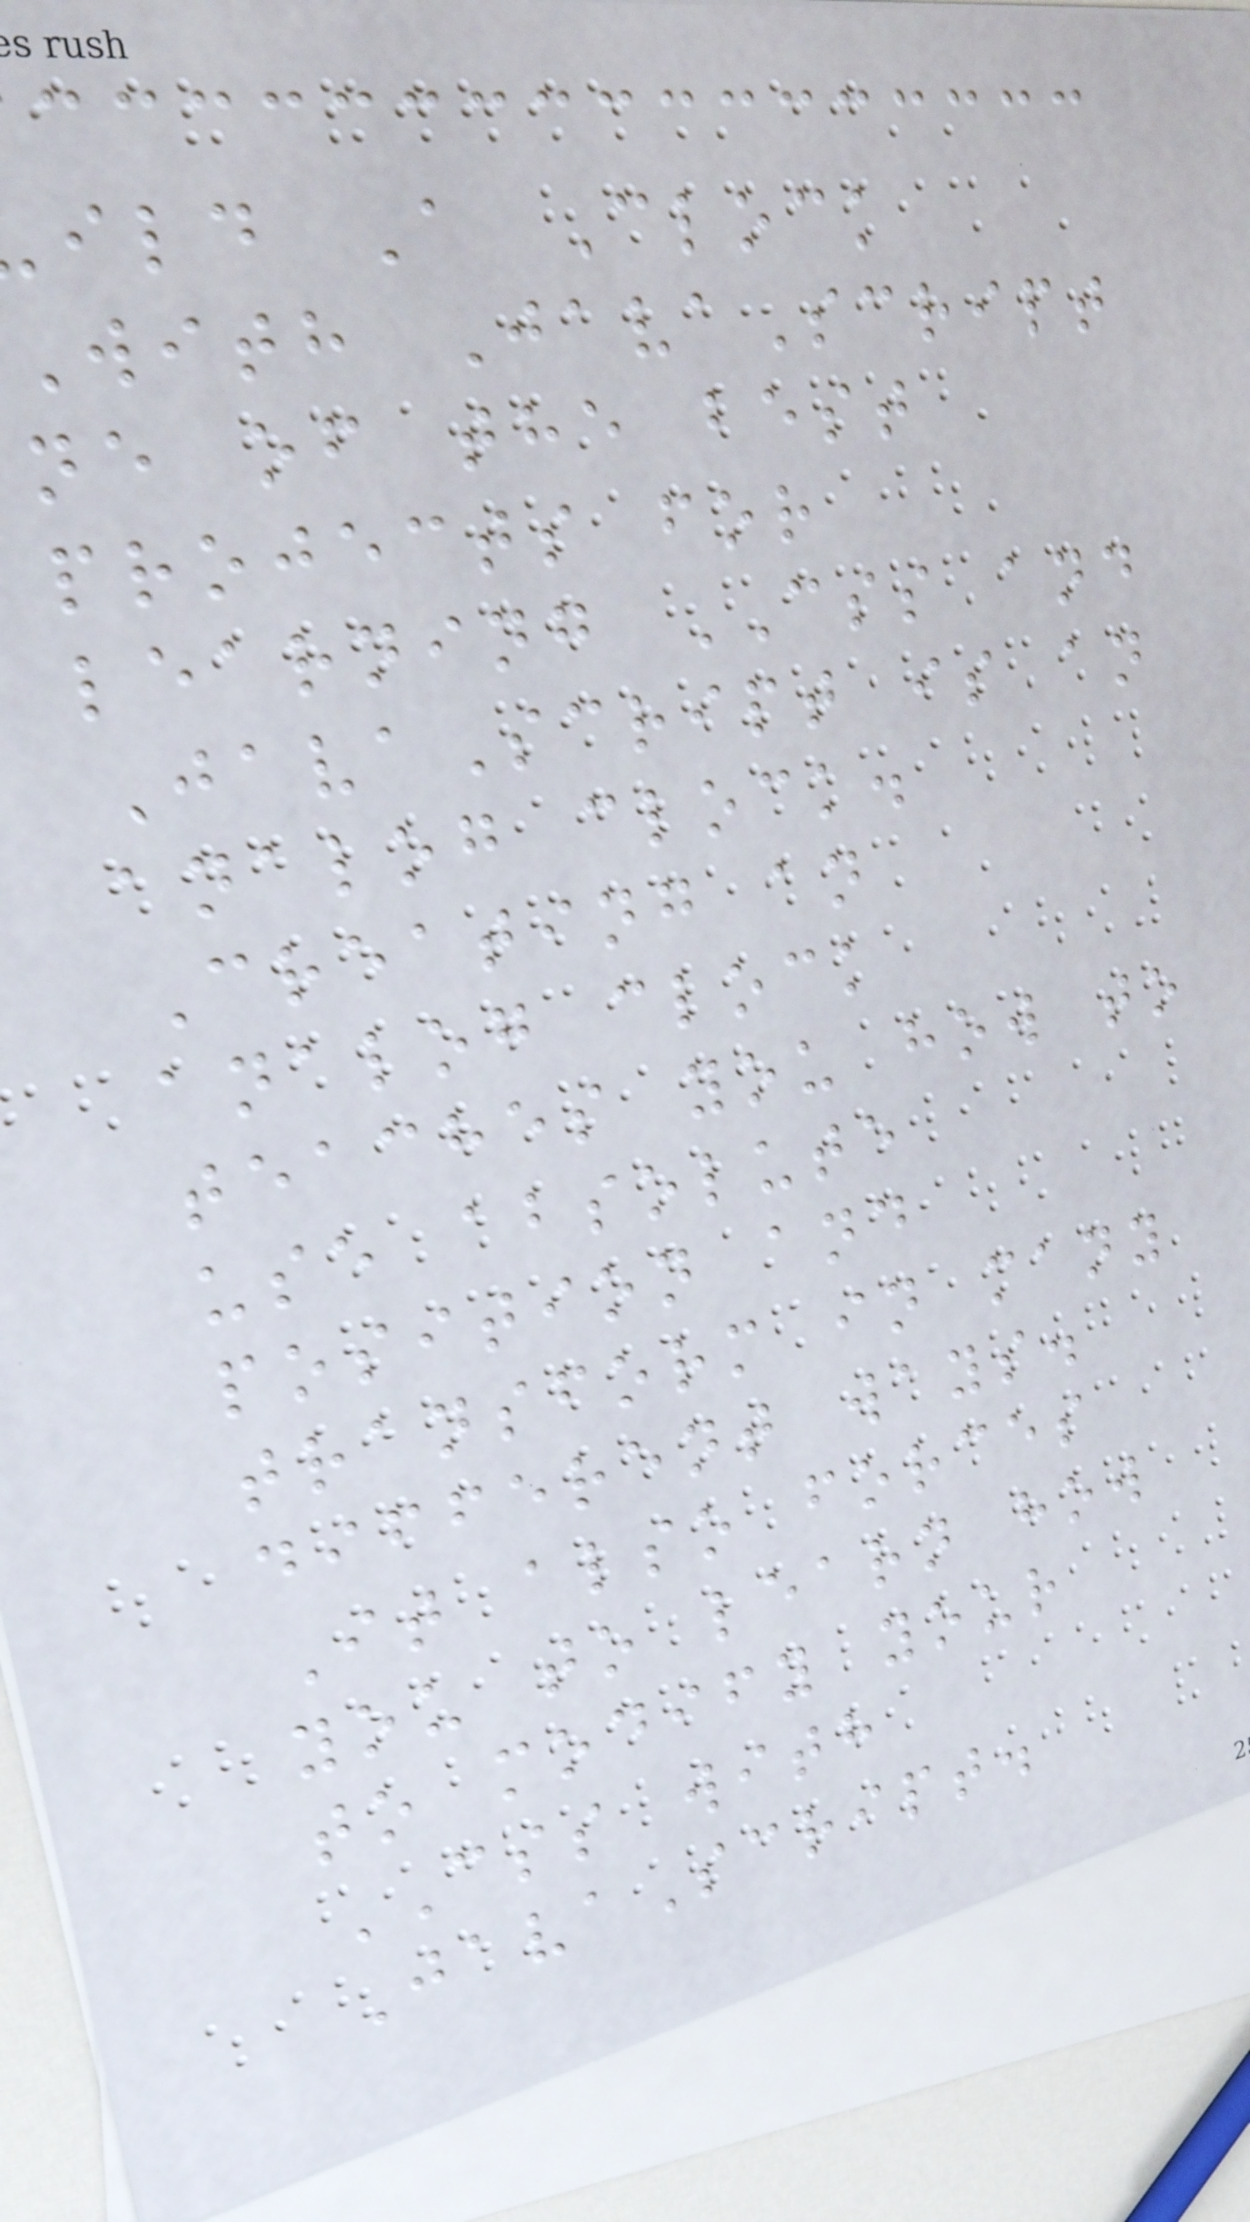ild A Clock
With JavaScript
ne of the best
projects for
learning CSS and
JavaScript is an
analog clock.
Creating an
analog clock
teaches you how to
use absolute
position and
transform in many
different ways.
It also forces
you to learn how
to modify your
CSS with
JavaScript.
